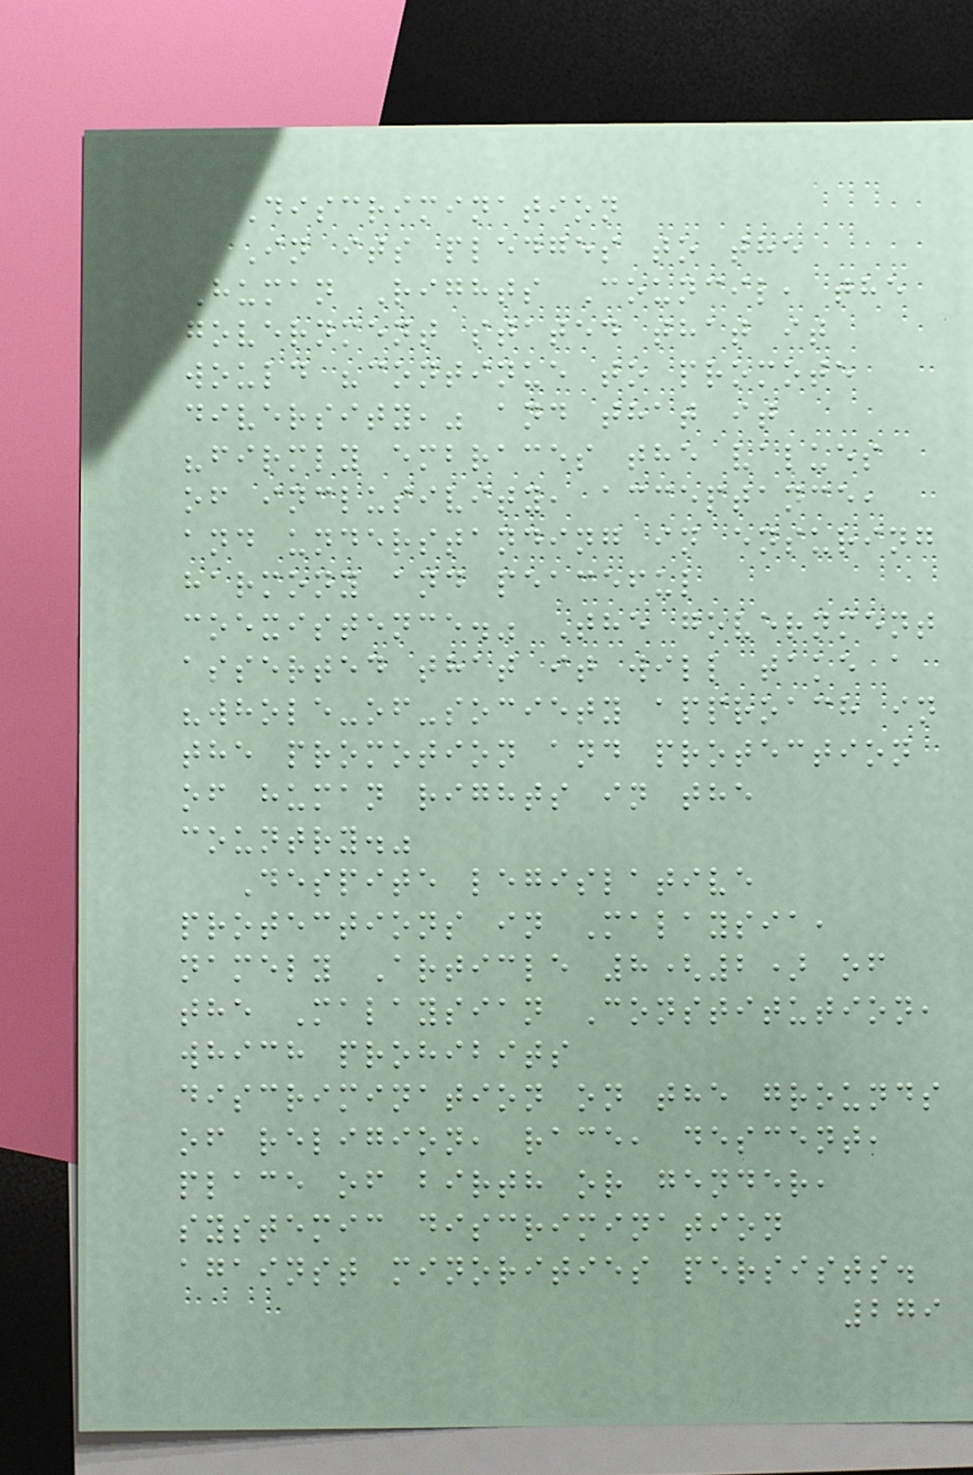Discrimination
In its pledges to the
Human Rights Council, the
government stated that it
would "continue to promote
diversity," and that it
"firmly embraces the values
of inclusivity, acceptance,
and understanding in ensuring
harmony and peaceful
coexistence." The government
asserted that it will take a
"whole-of-society approach in
the promotion and protection
of human rights in the
country."
Despite legislative
protections in Malaysia,
namely Article 8(2) of
the Malaysian Constitution,
which prohibits
discrimination on the grounds
of religion, race, descent,
place of birth or gender,
systemic discrimination
against minorities persists.
279
